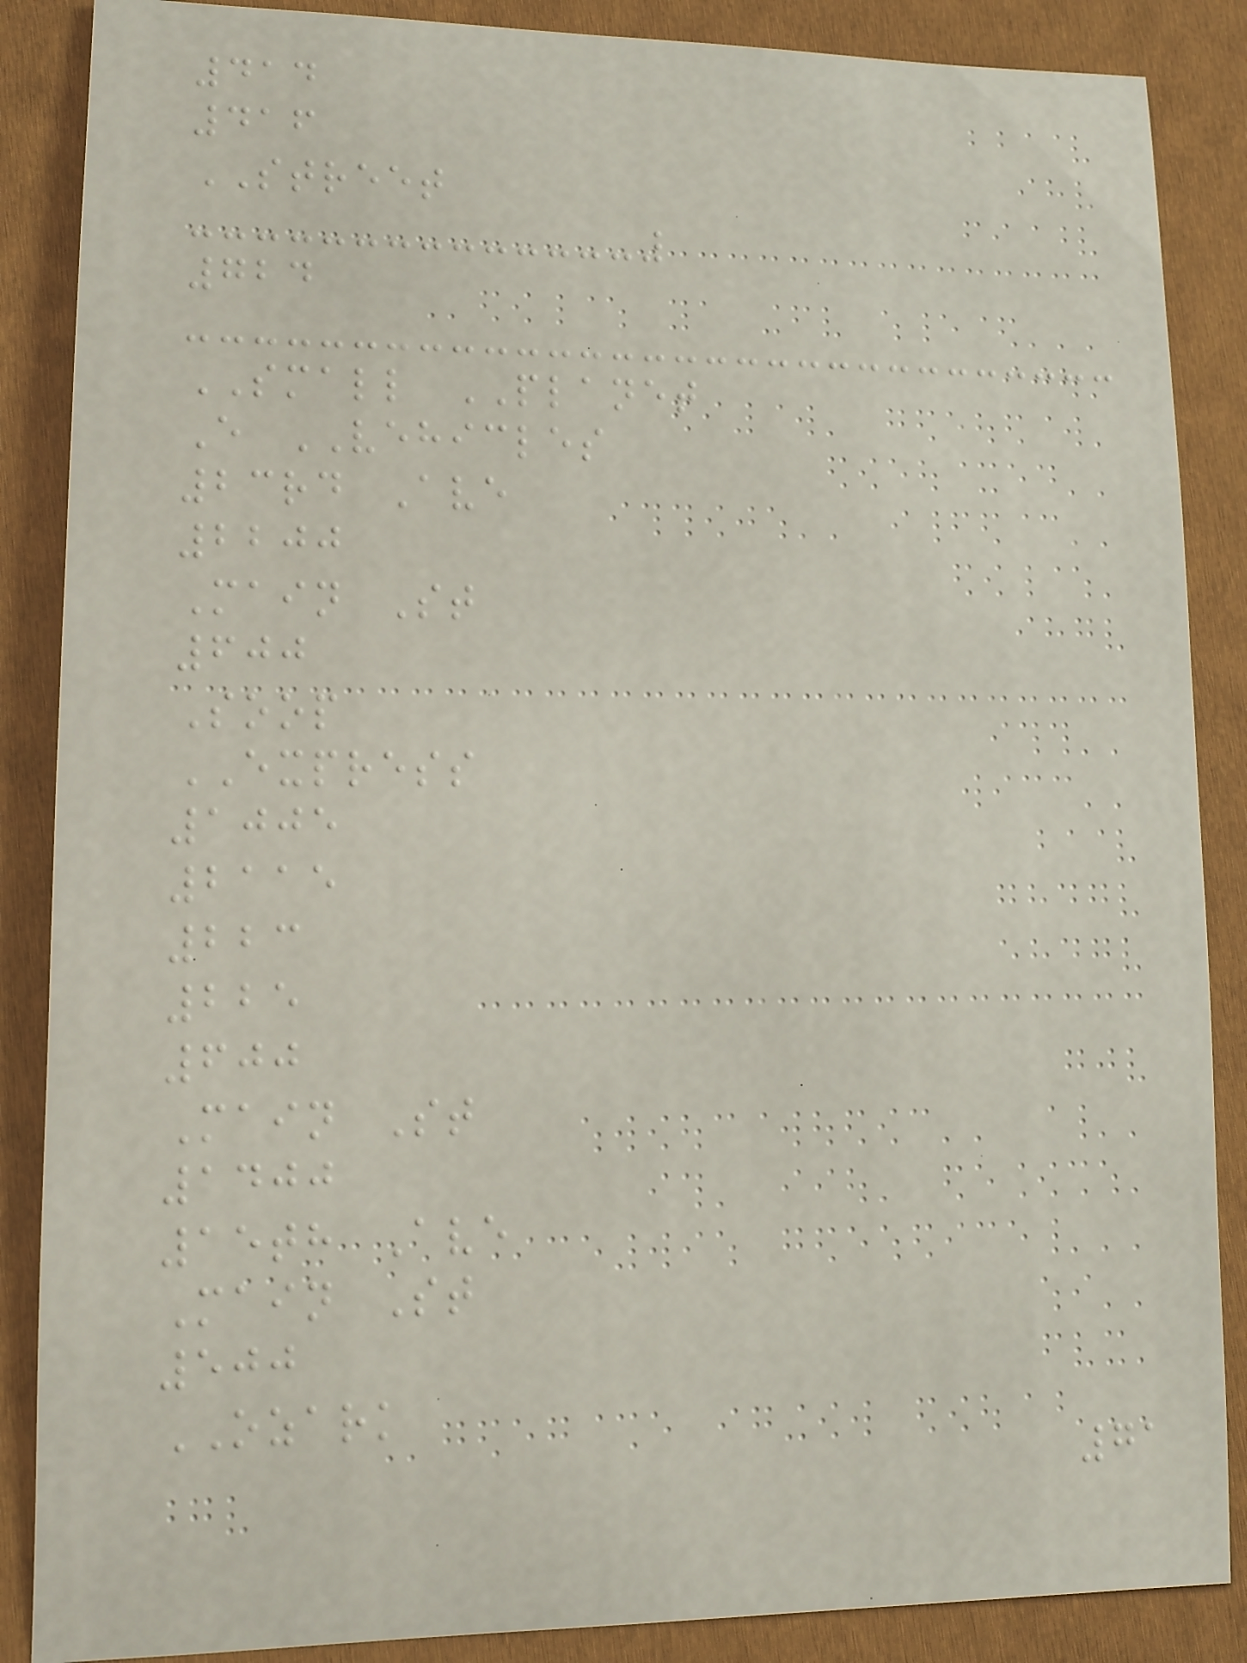414
416
STREET
724
SMALL PLANET
E VEHICLES
23rd Ave
2200
Main St
600
Soop
EXPRESS
1005
2115
223
225
600
Main St
1400
15th Ave
Main St
500
OZARK
71
